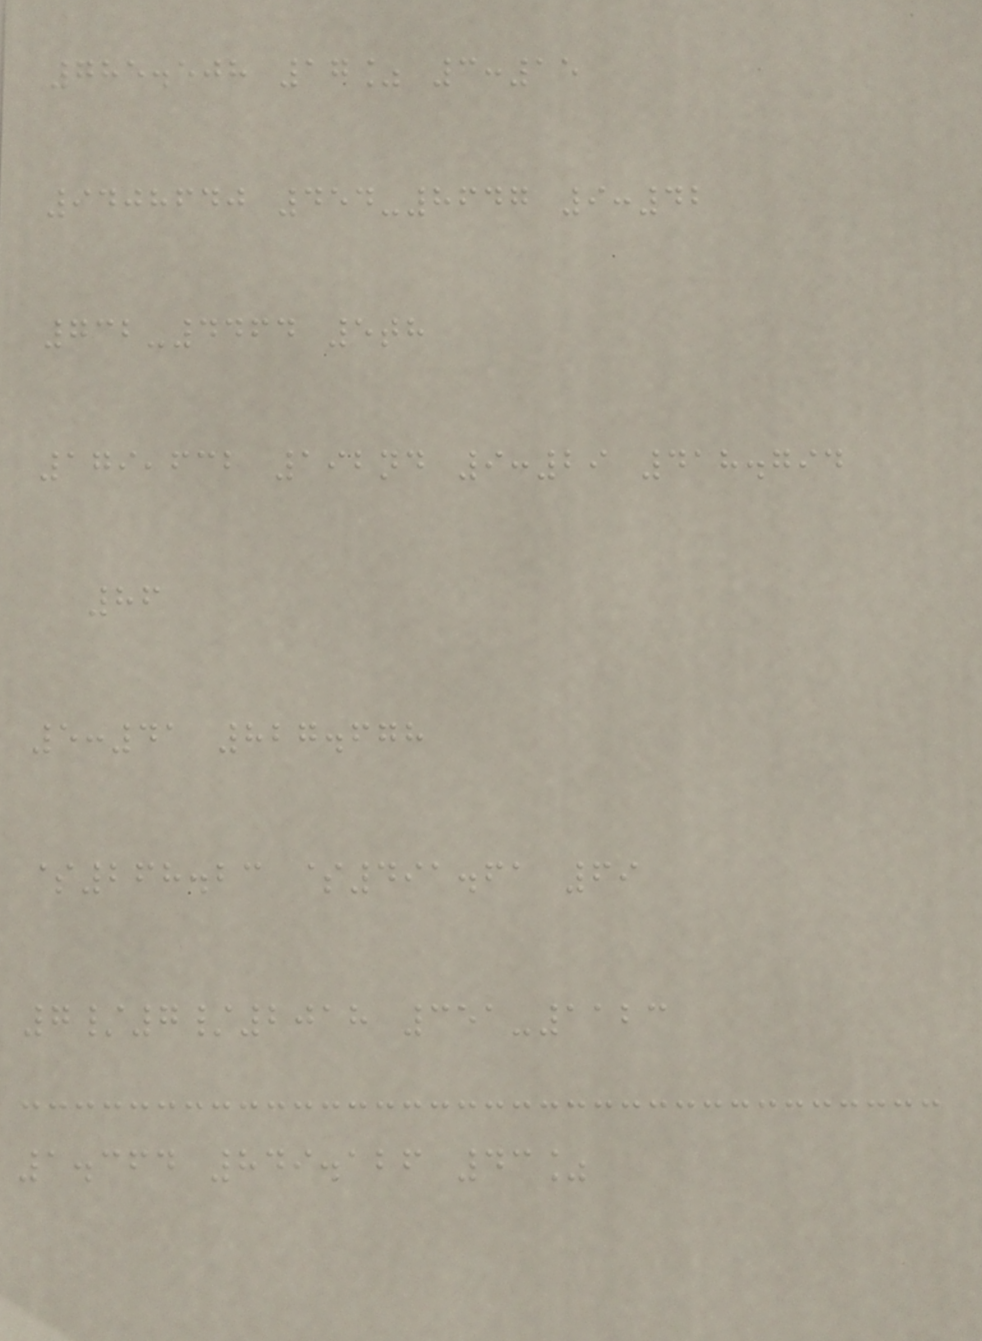785.508 17% 3:15
9408640 454-8647 9:42
732-4464 5th
179,632 192nd 9:29 418.794
86
5:41 827.678
$268.23 $491.61 69
7/7/2018 351-1123
1.364 849.126 43%
